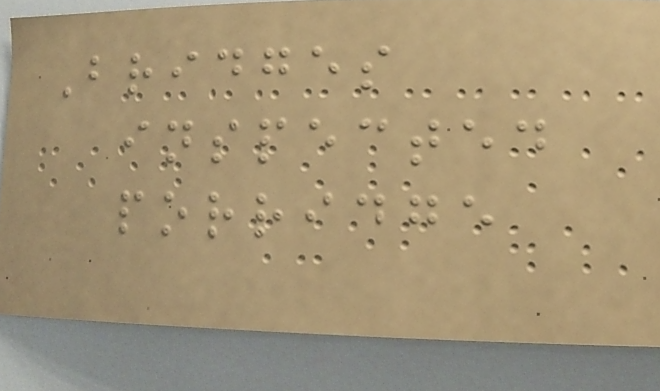Bridges
inspected
porridge
